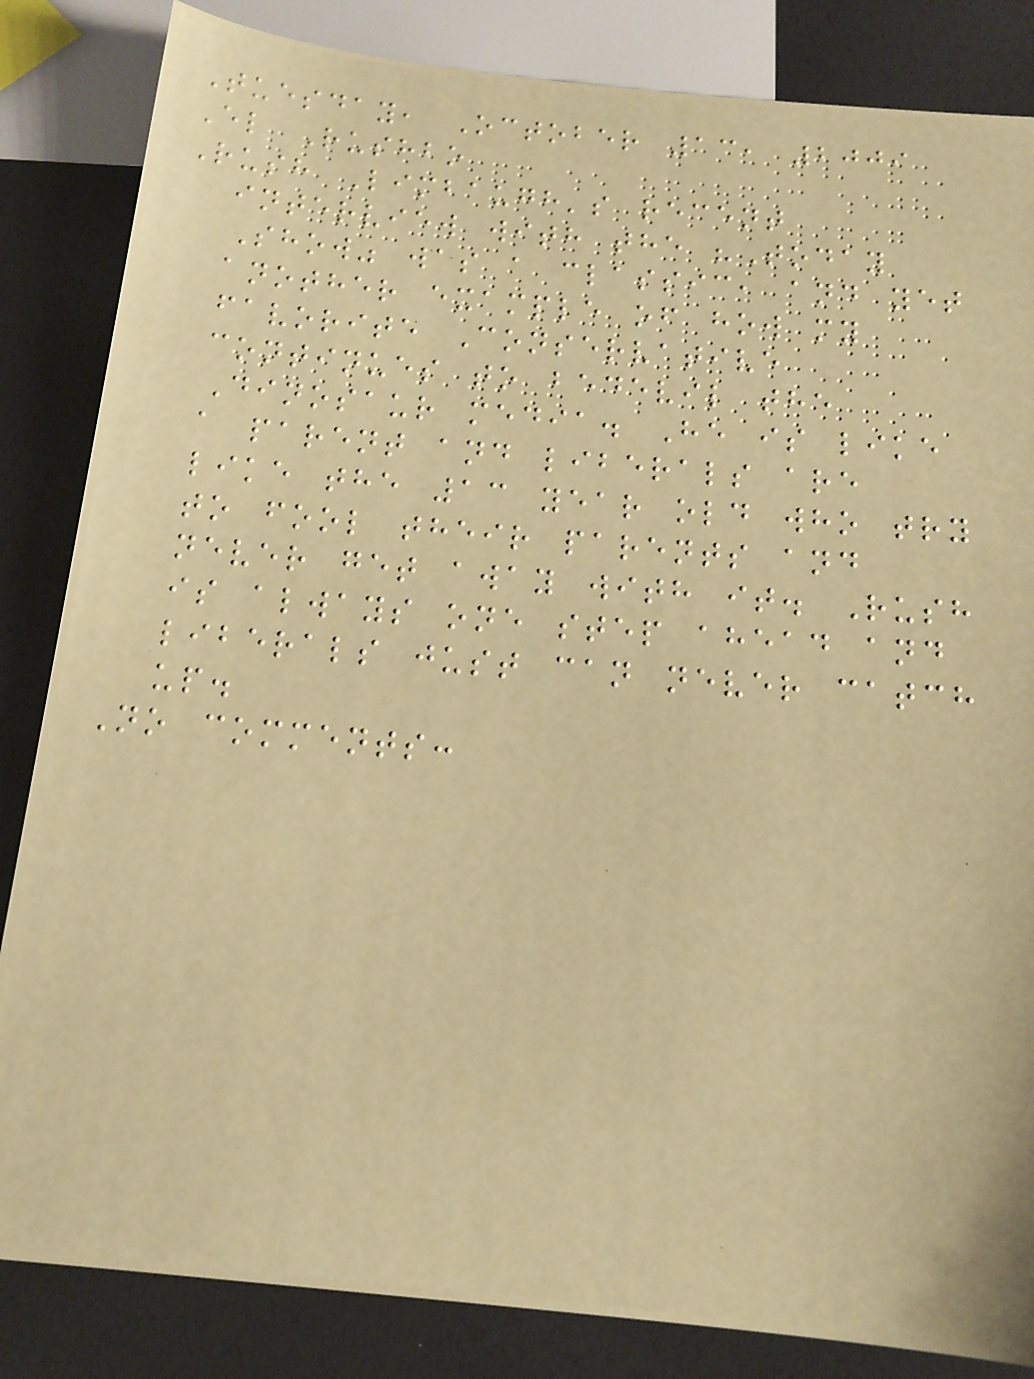Tuesday, October 13, 2009
El Rushbo
Rush Limbaugh's recent
interview with the "Today
Show" was a classic, and yet
another example of how my
favorite Conservative
continues to bedevil the
Dinosaur media. He is like
a parent and liberals are
like the 13 year old who try
to fool their parents and
never get away with it. Rush
is always one step ahead and
liberals just can never catch
up.
No comments:
